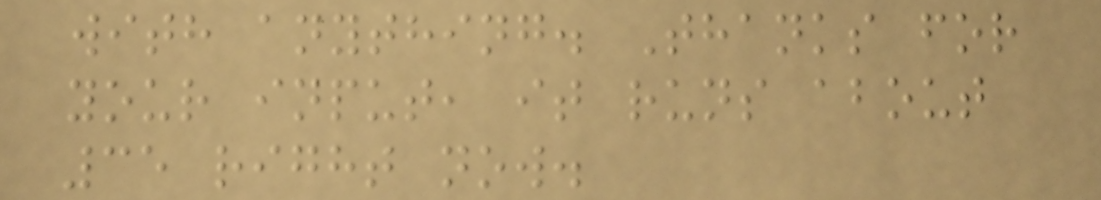with anything. Thanks for
your input, it runs about
35 right now.
